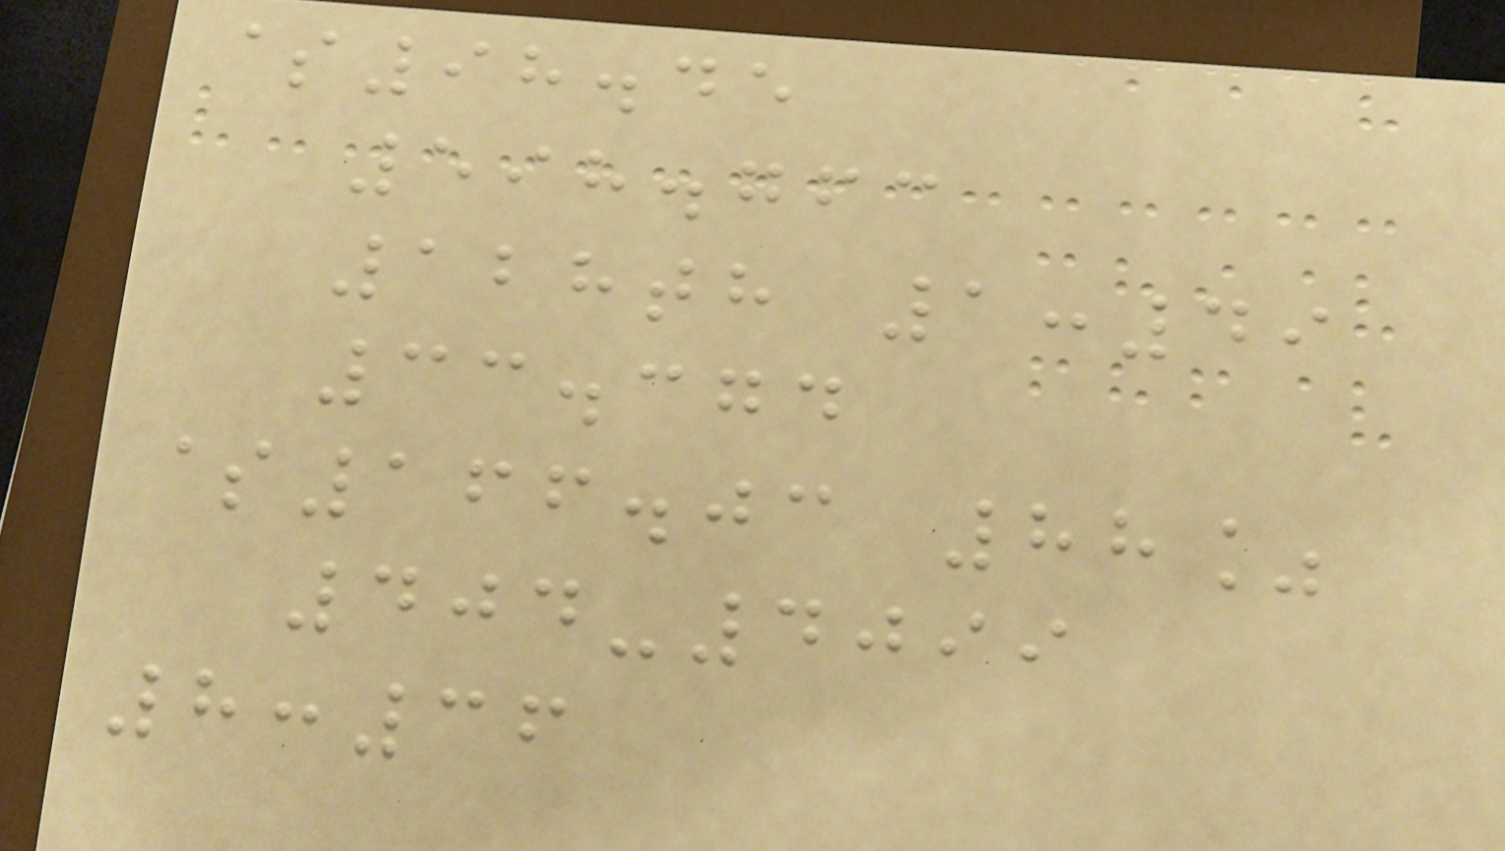$98.45
598.763
128th 1:49
33.374
$166.03 88%
404-4099
8:36
